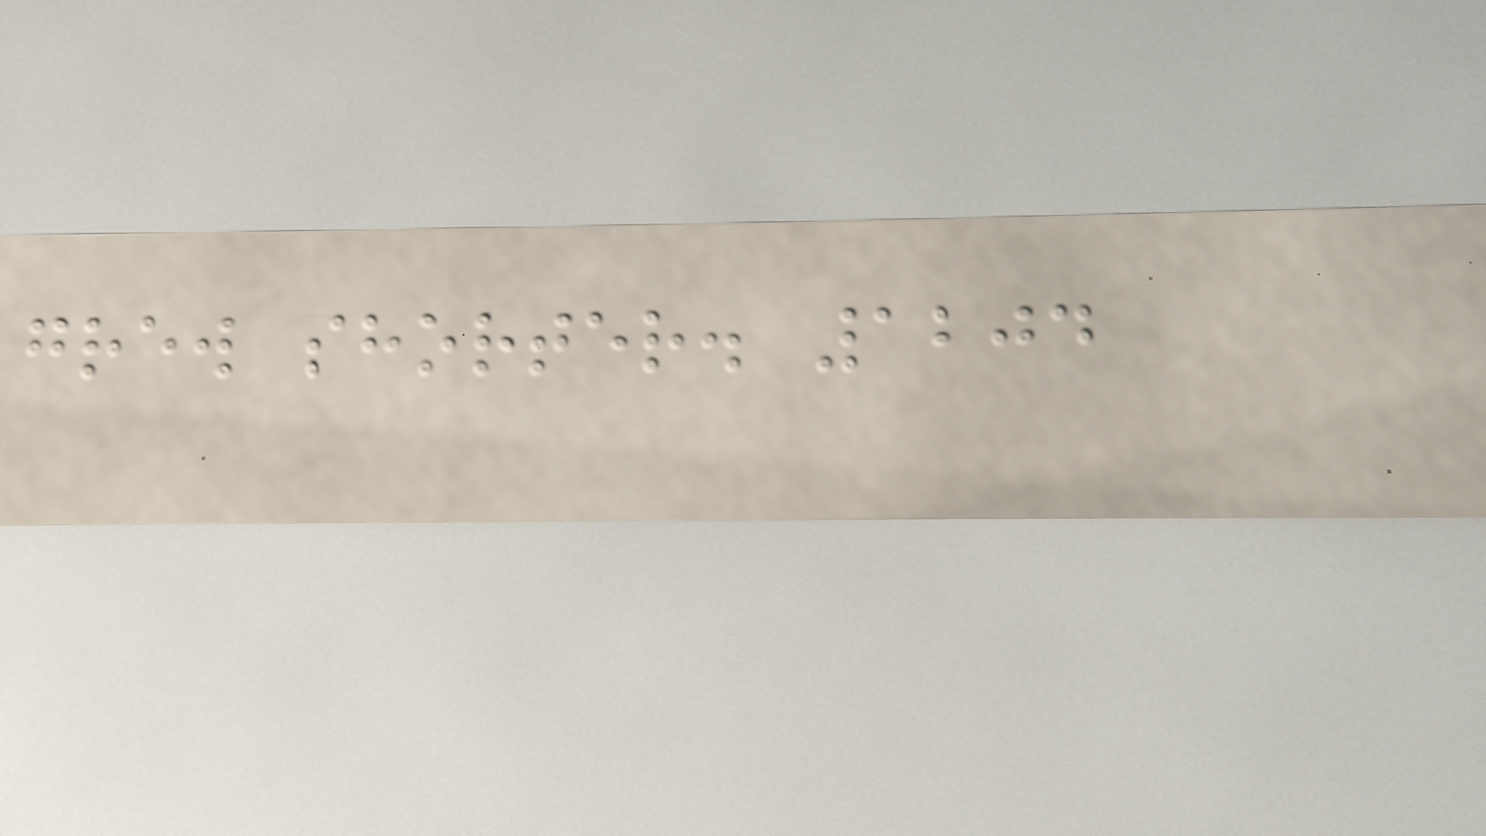grew shorter. 1204
